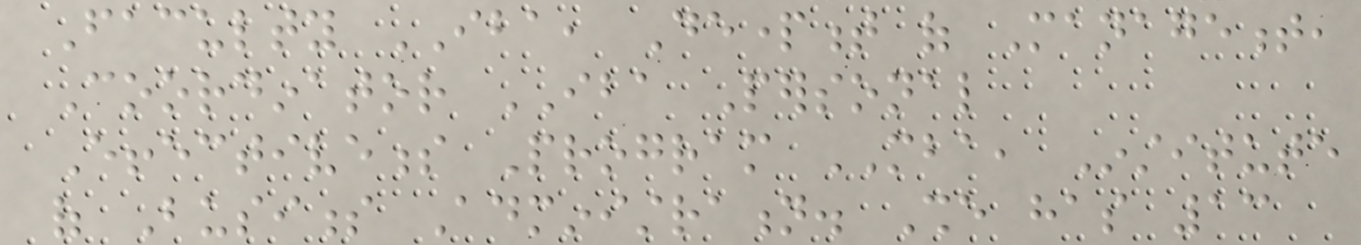Faculty IBA, Department of Management,
Coordinator IBA Personal
Effectiveness Program MBA, Institute
of Business Administration. She has 13
